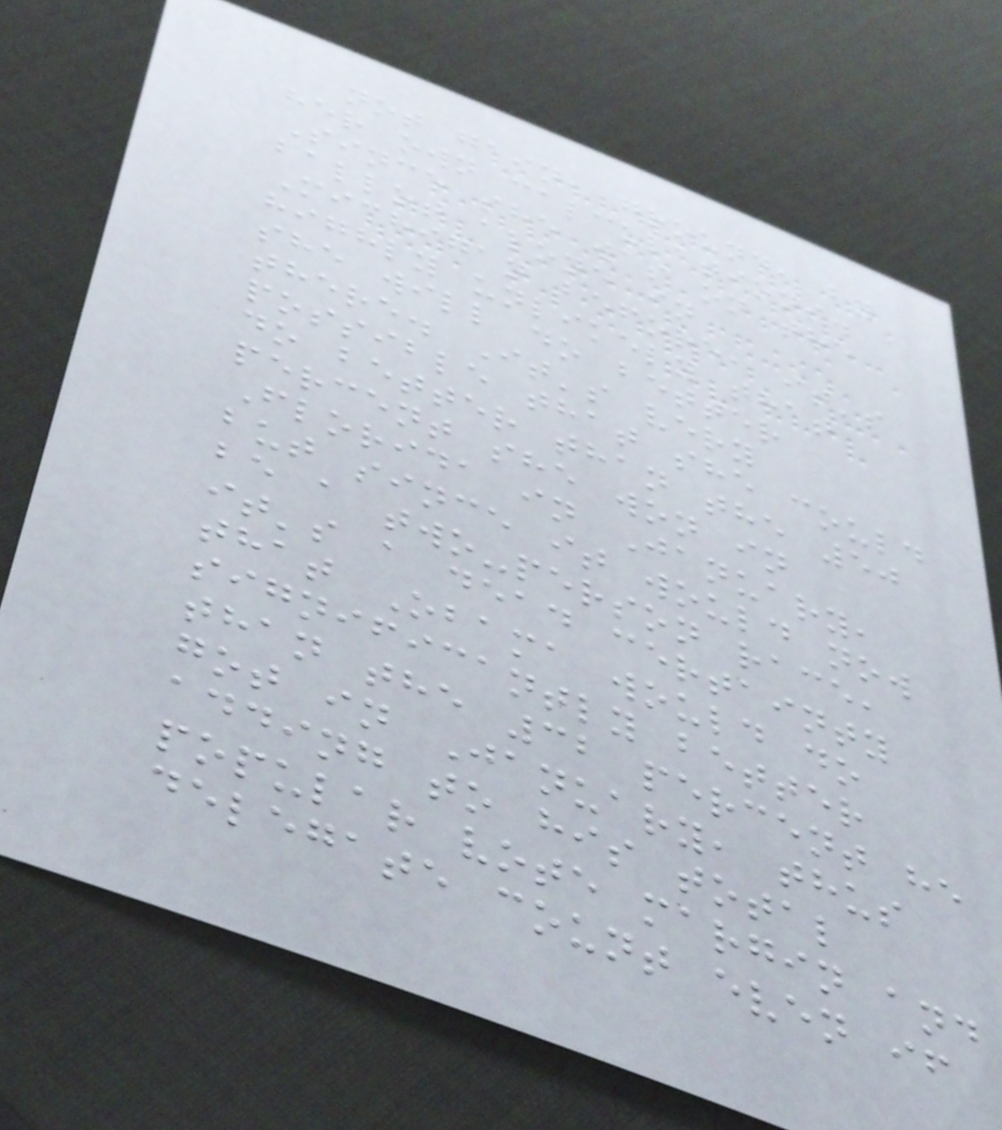not gain, ground, by
her own calculations.
Since she was on the
ballot alone in
Michigan before, it's
highly unlikely that
she will do better
there. It's very
possible that she could
do better than the 50
percent she won in
Florida in January,
but since it would now
be a two-person race,
it's a dead certainty
that Obama would do
significantly better
than the 32 percent he
got in January, thus
adding to his total
popular vote margin and
delegate count even if
